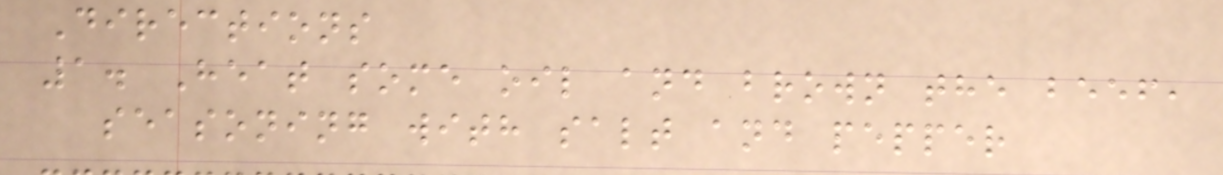Directions
1. Heat some oil and brown the beef,
seasoning with salt and pepper
